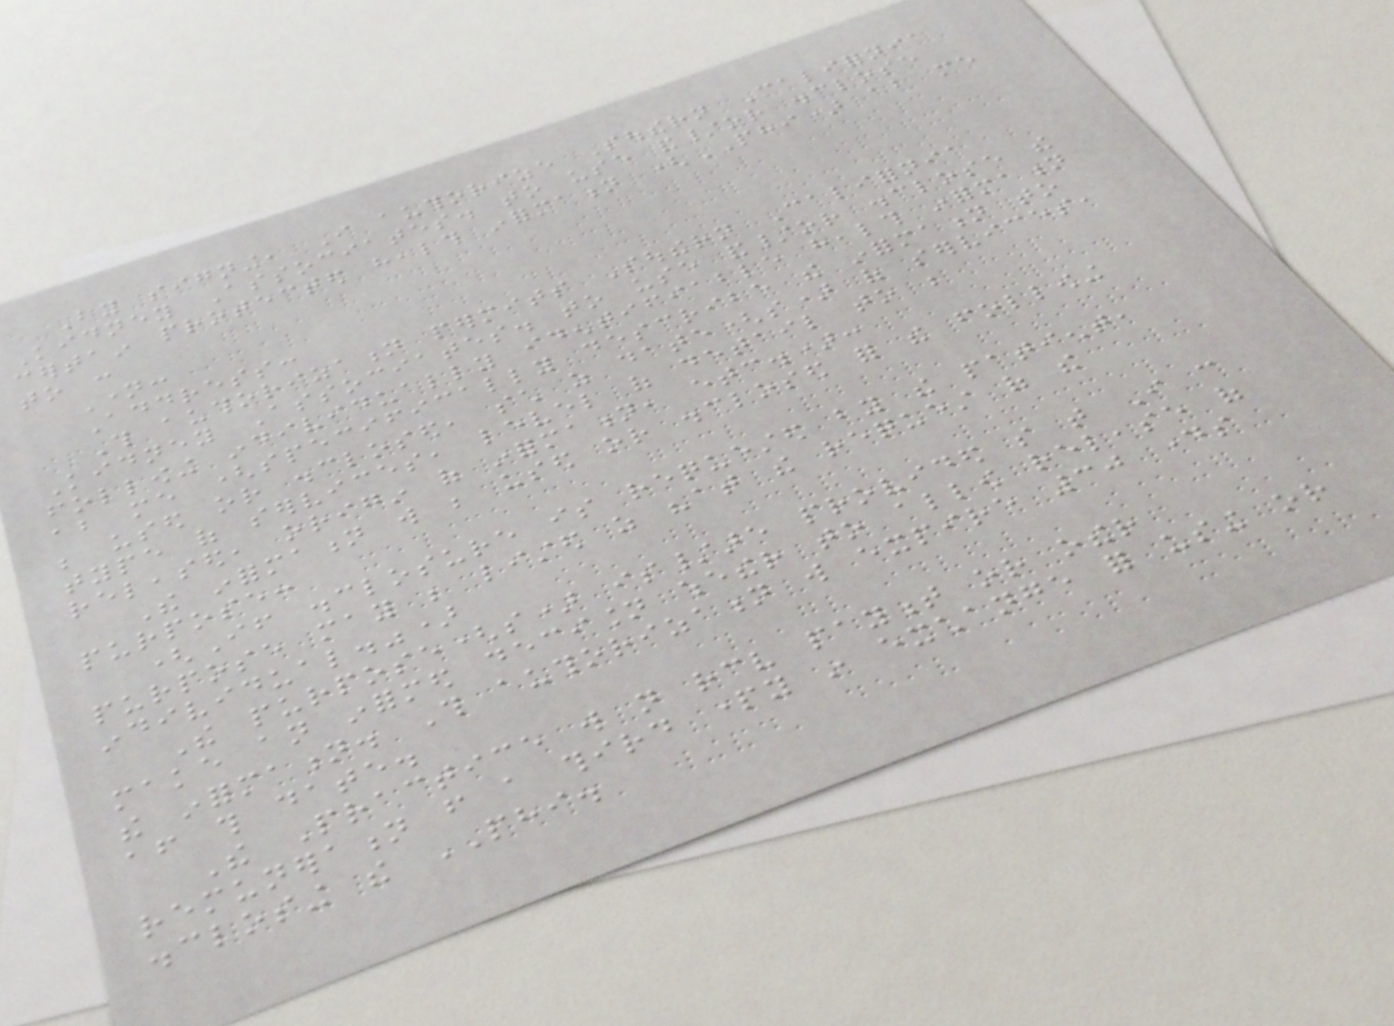By signing, I authorize Southern California
Kidney Associates. to use and/or disclose
certain protected health information (PHI) about me
to :
Name:
Address:
This authorization permits Southern California
Kidney Associates. to use and/or disclose the
following individually identifiable health information
about me (specifically describe the information to
be used or disclosed, such as date(s) of services,
type of services, level of detail to be
released, origin of information, etc.):
The information will be used or disclosed for the following
purpose:
(If disclosure is requested by the patient,
purpose may be listed as "at the request of the
individual.")
The purpose(s) is/are provided so that I can
make an informed decision whether to allow release of
the information. This authorization will expire 30 days
after this date.
The Practice will not receive payment or other
remuneration from a third party in exchange for using or
disclosing the PHI.
